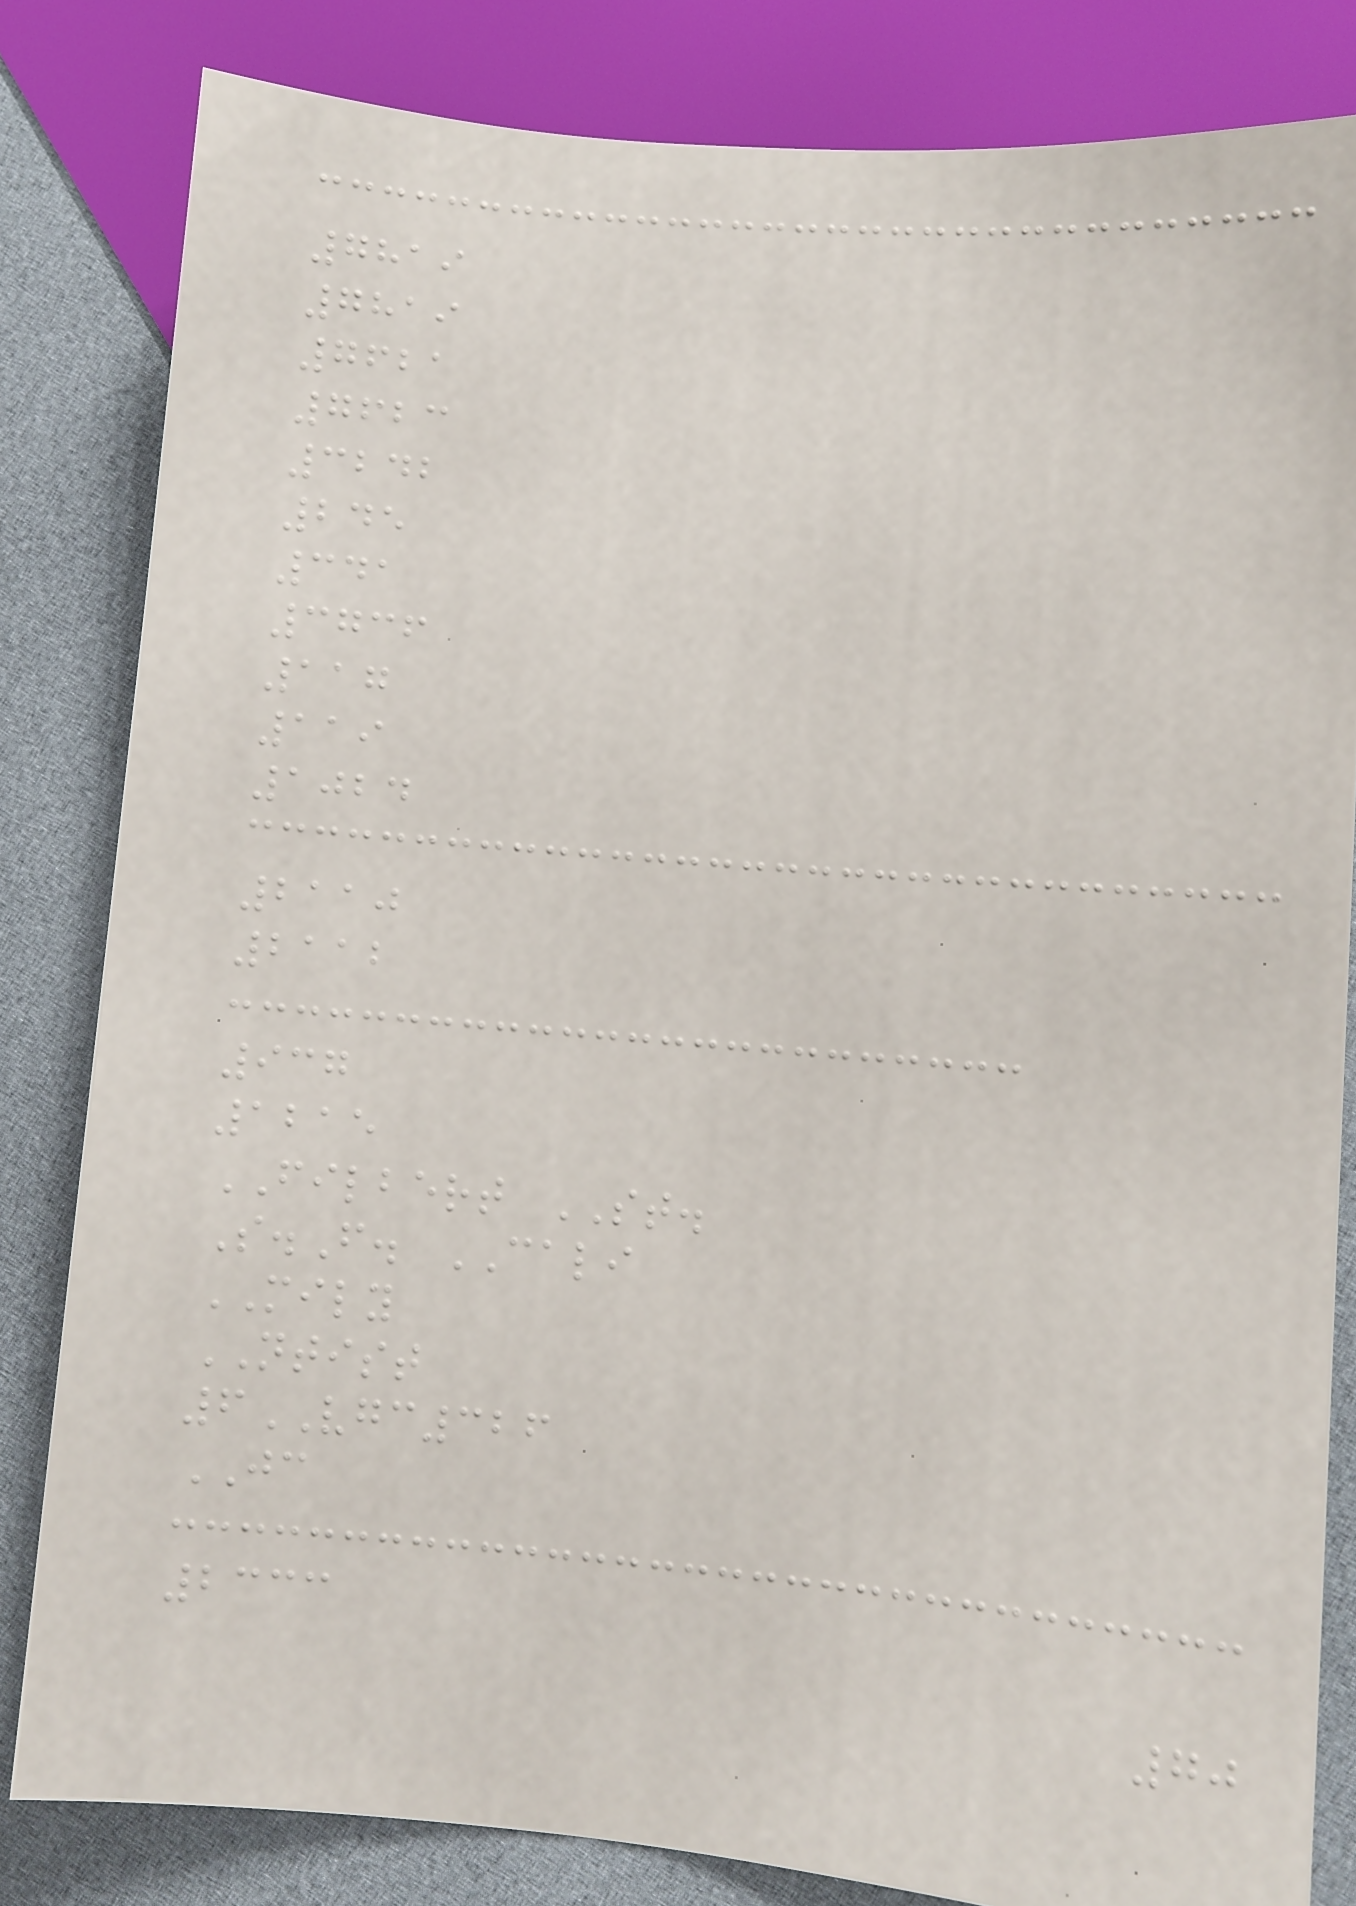7819
7819
7621
7623
3242
245
341
3736
117
119
1024
2110
2112
937
1215
FILBERT ST.
S.F. CALI
MILY
NTIST
6VGC326
JC
2333
70
